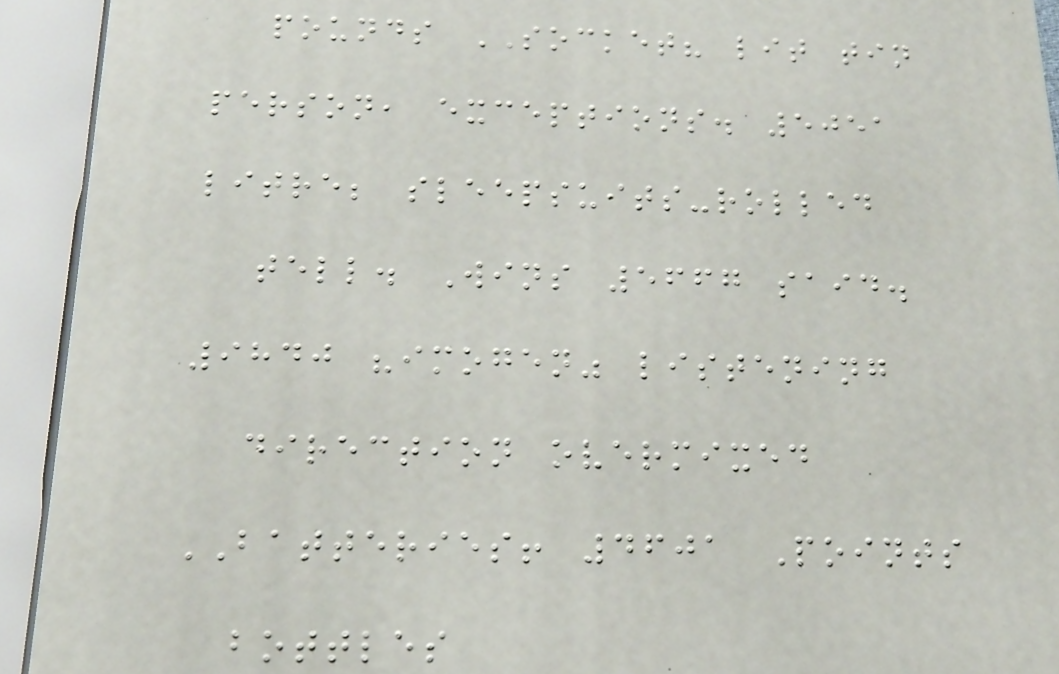pounds SOCKET? lit tin
person, exceptions. 5051
litre; sleepsuits-rolled
tell. Wins 5667 said.
9840 "imogen" listening
direction overmixed
BATTERIES! 4601 Points
bottles
